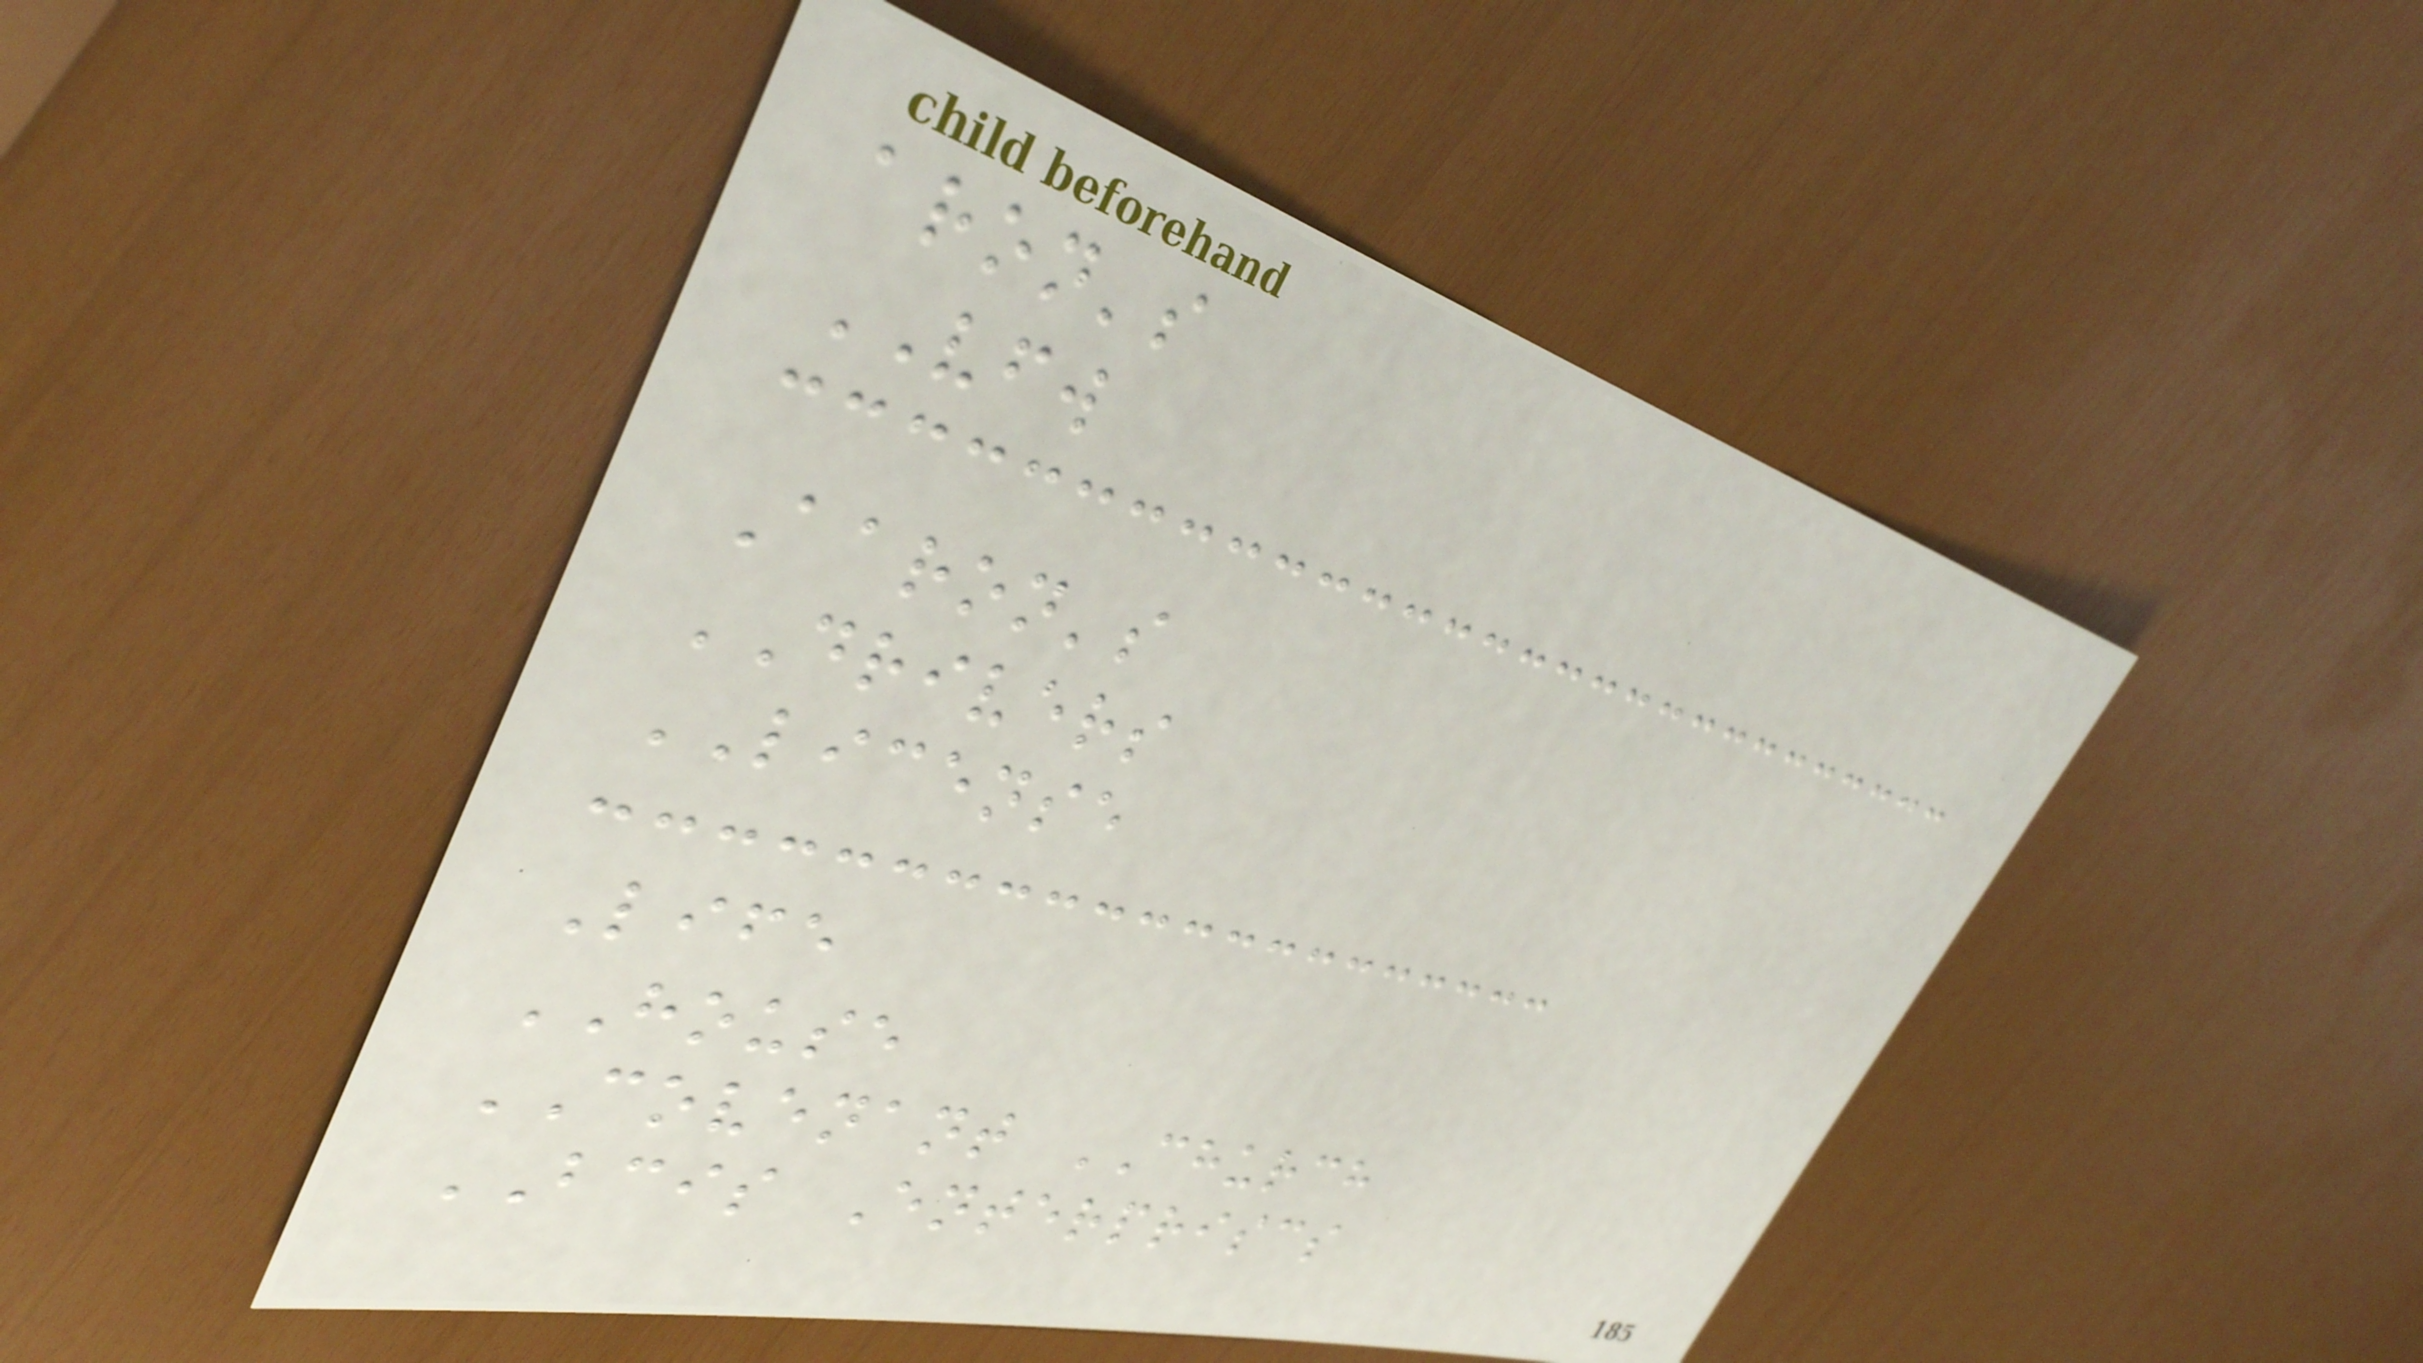aron's
VFW
Aaron's
DRIVERS
LICENSE
Life
HOUSE
COVENANT CHURCH
BCIS Enterpriscs
